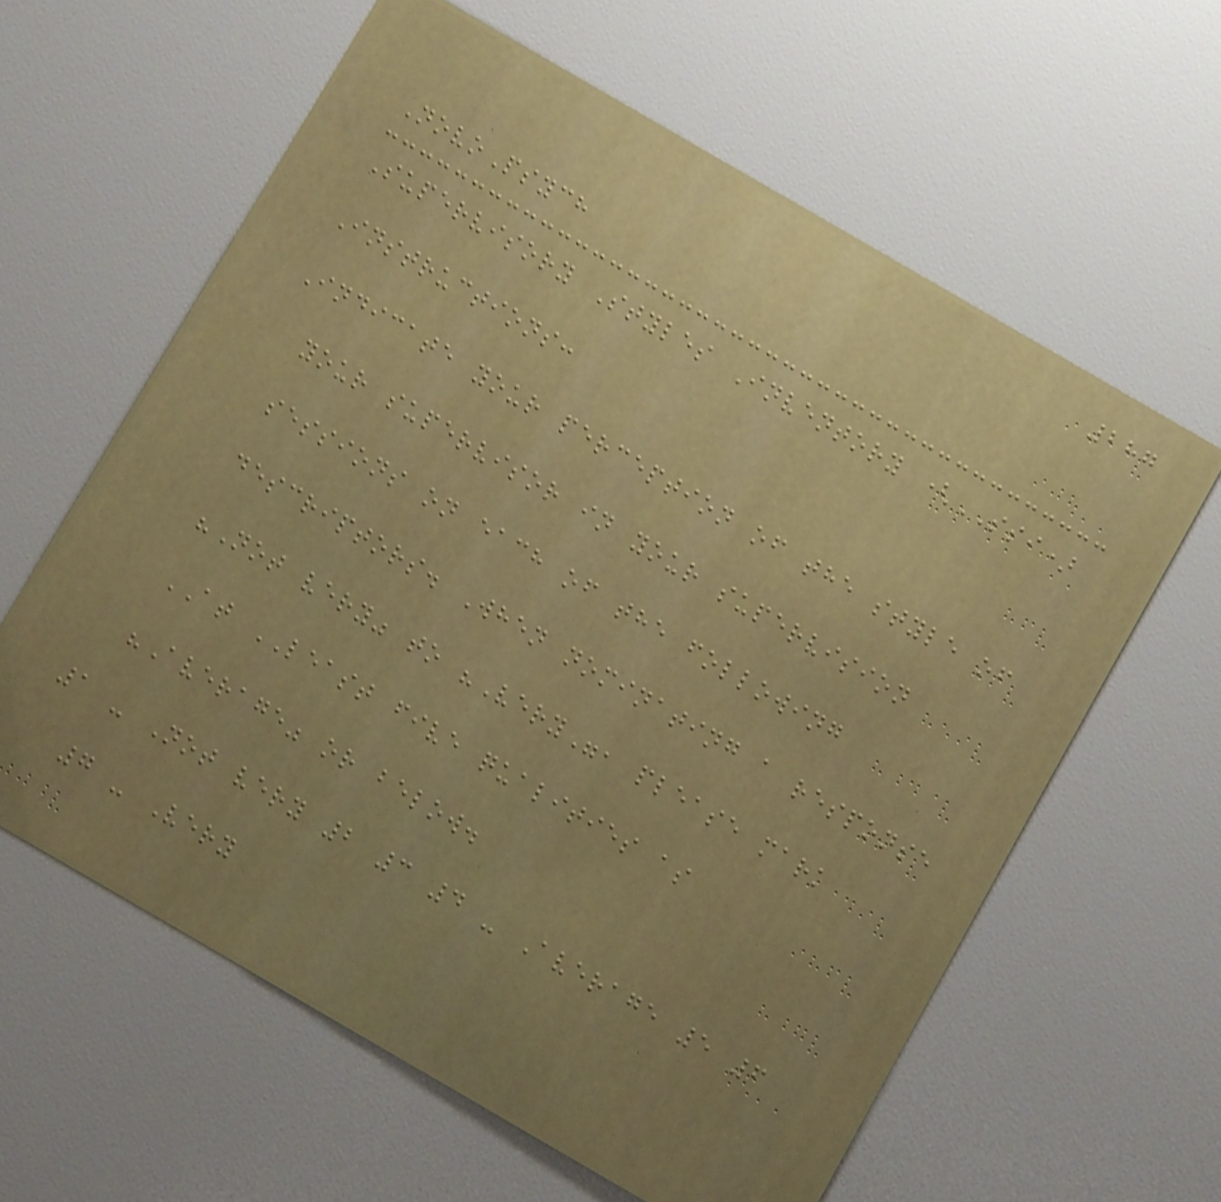287
NovoPsych
Supervisory Styles Inventory (SSI)
Instructions:
Indicate your perception of the style of
your supervisor in your supervision
sessions on each of the following
descriptors. When nominating a response
"Not very" to "Very", please mark
AT LEAST five qualities as
"Average" or below.
1 - Not very 2 3 4 - Average 5 6
7 - Very
